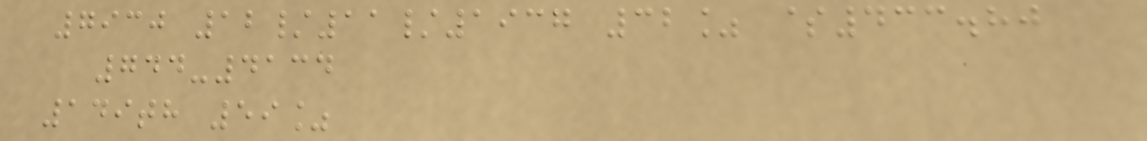7930 12/11/1937 32% $433.80
744-4134
149th 59%
